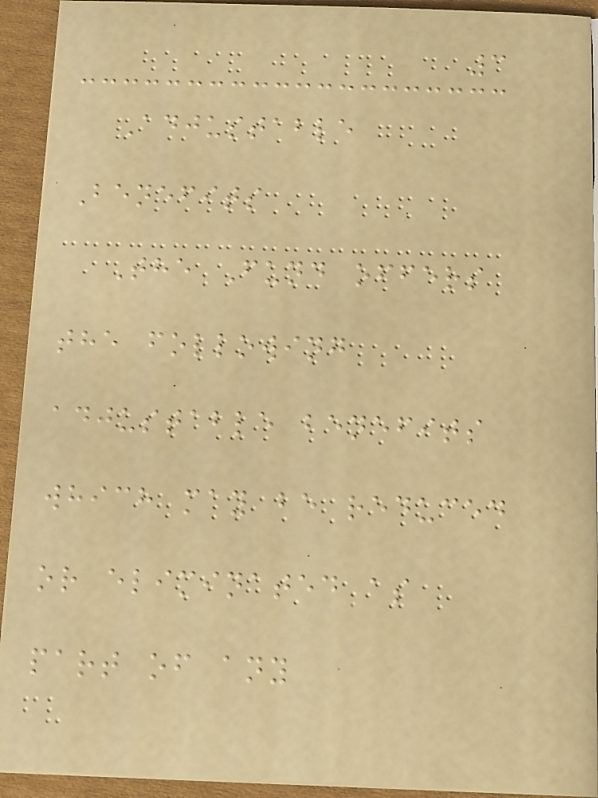3
Adjustable
Benefits
The Fund offers
the following
adjustable benefits
which may be reduced
or eliminated as
part of any
